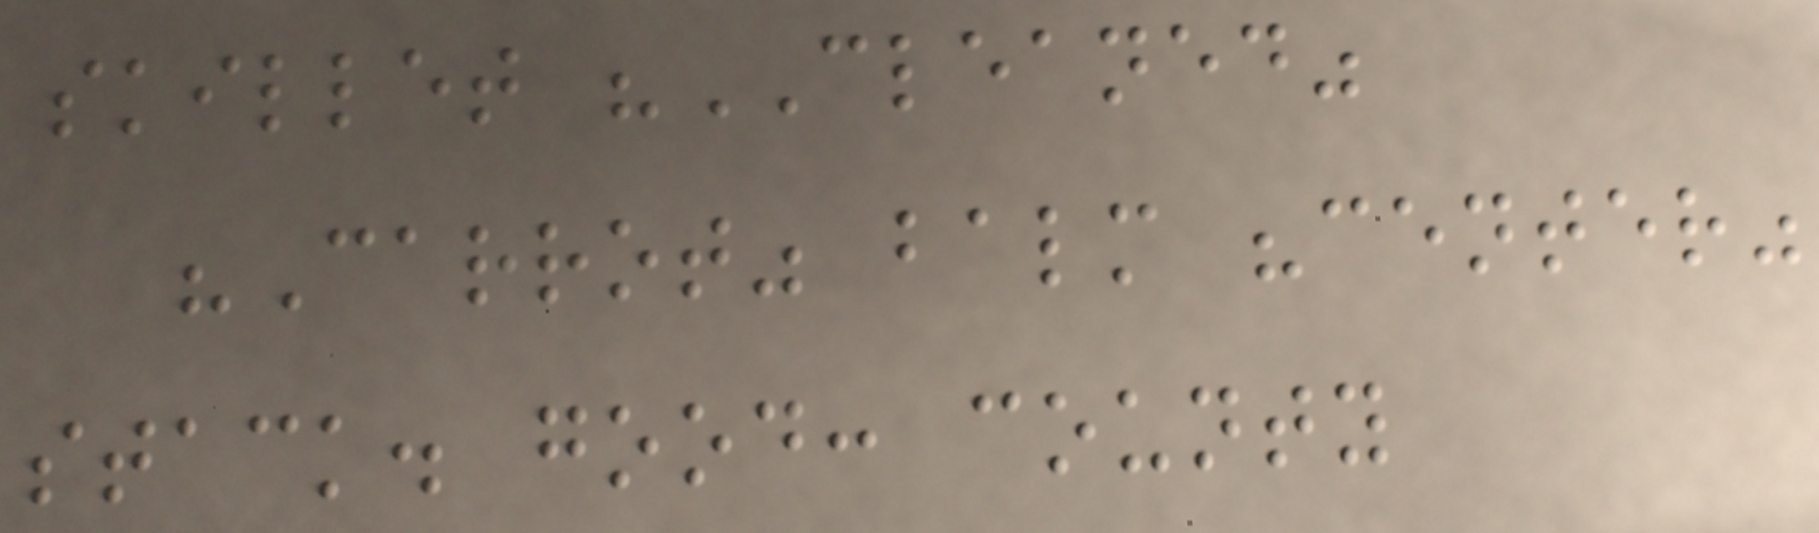skillet "CLEANED"
"Carrot" balm "center"
stack. good: county
